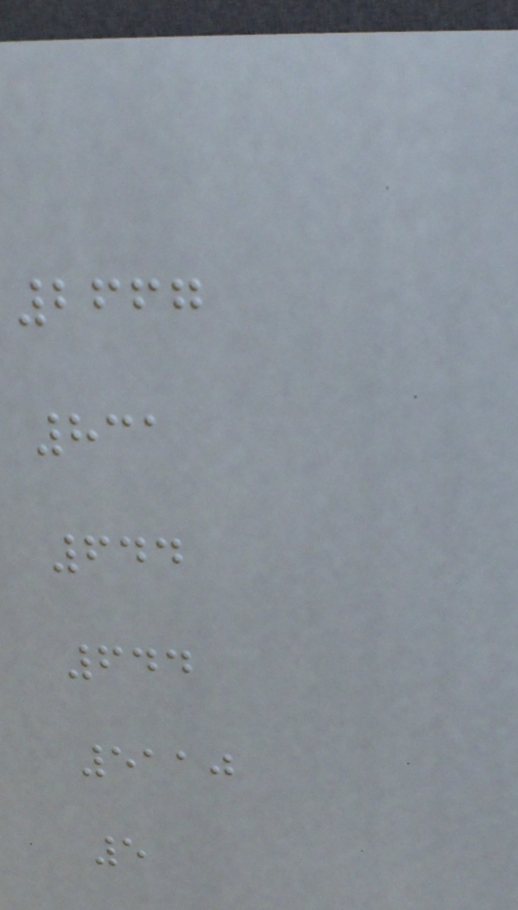2667
831
644
644
5110
5
